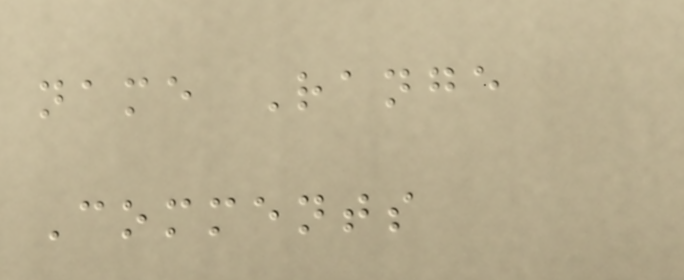name Range
Comments
